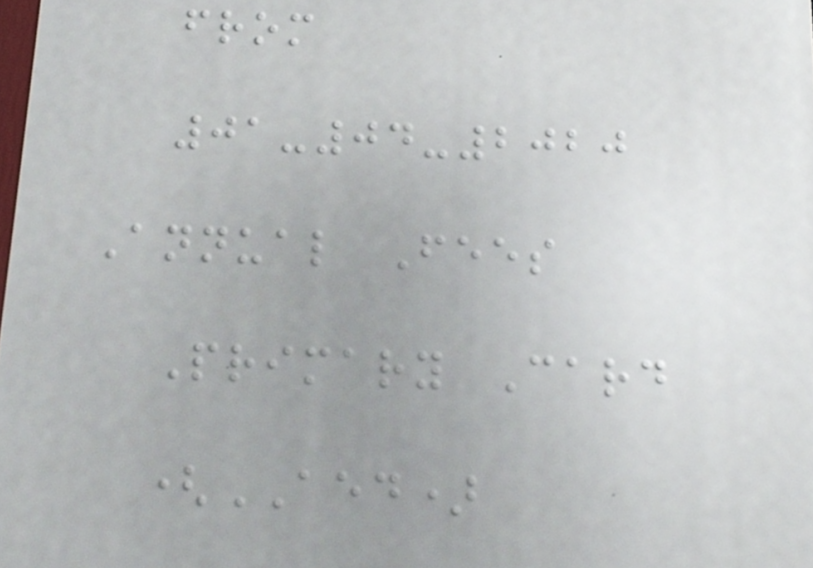from
01-04-2020
Annual Fees
Primary Card
(AED)
